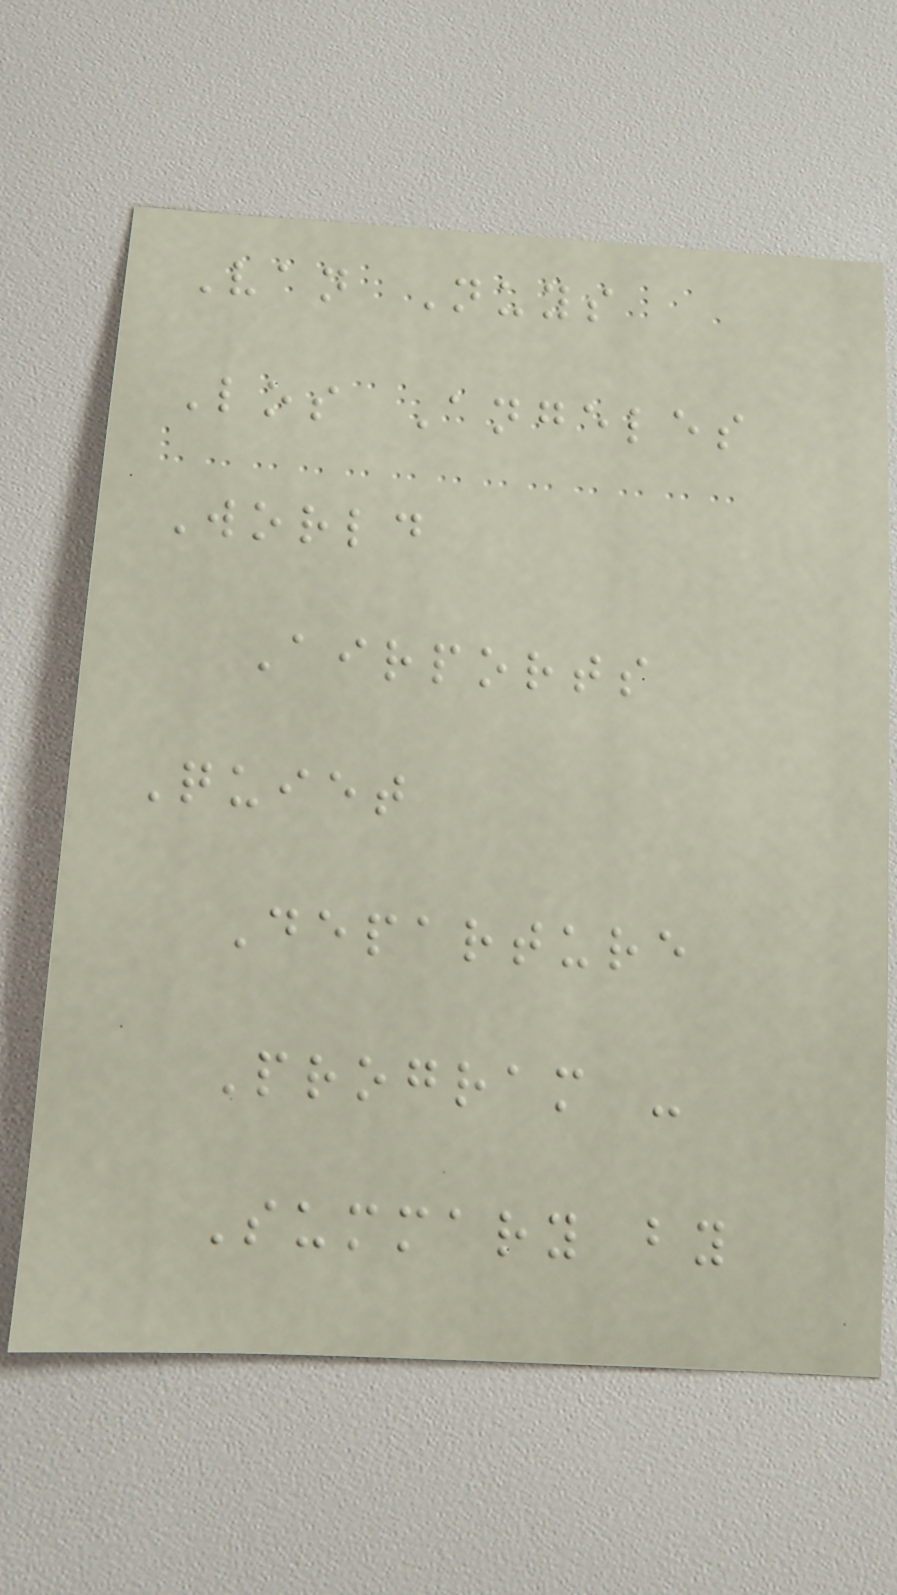Van Nuys
Los Angeles
World
Airports
Quiet
Departure
Program -
Summary by
